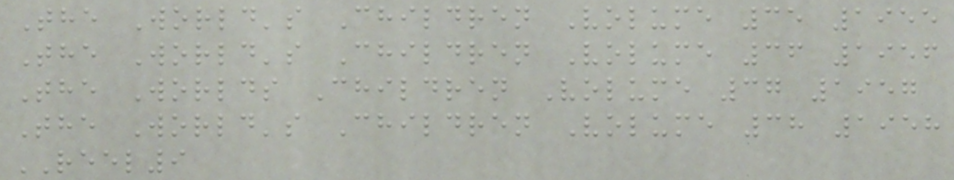The World's Children Volume 35 1955
The World's Children Volume 36 1956
The Worlds Children Volume 37 1957
The World's Children Volume 38 1958
REEL9
